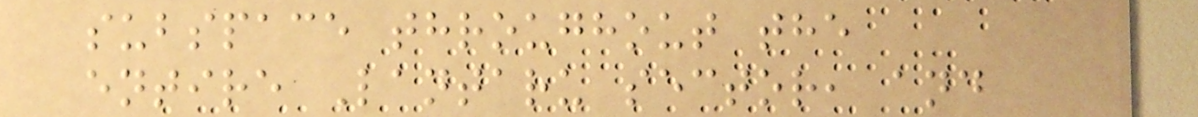subspace throughout the
entire Lantaru sector, and
